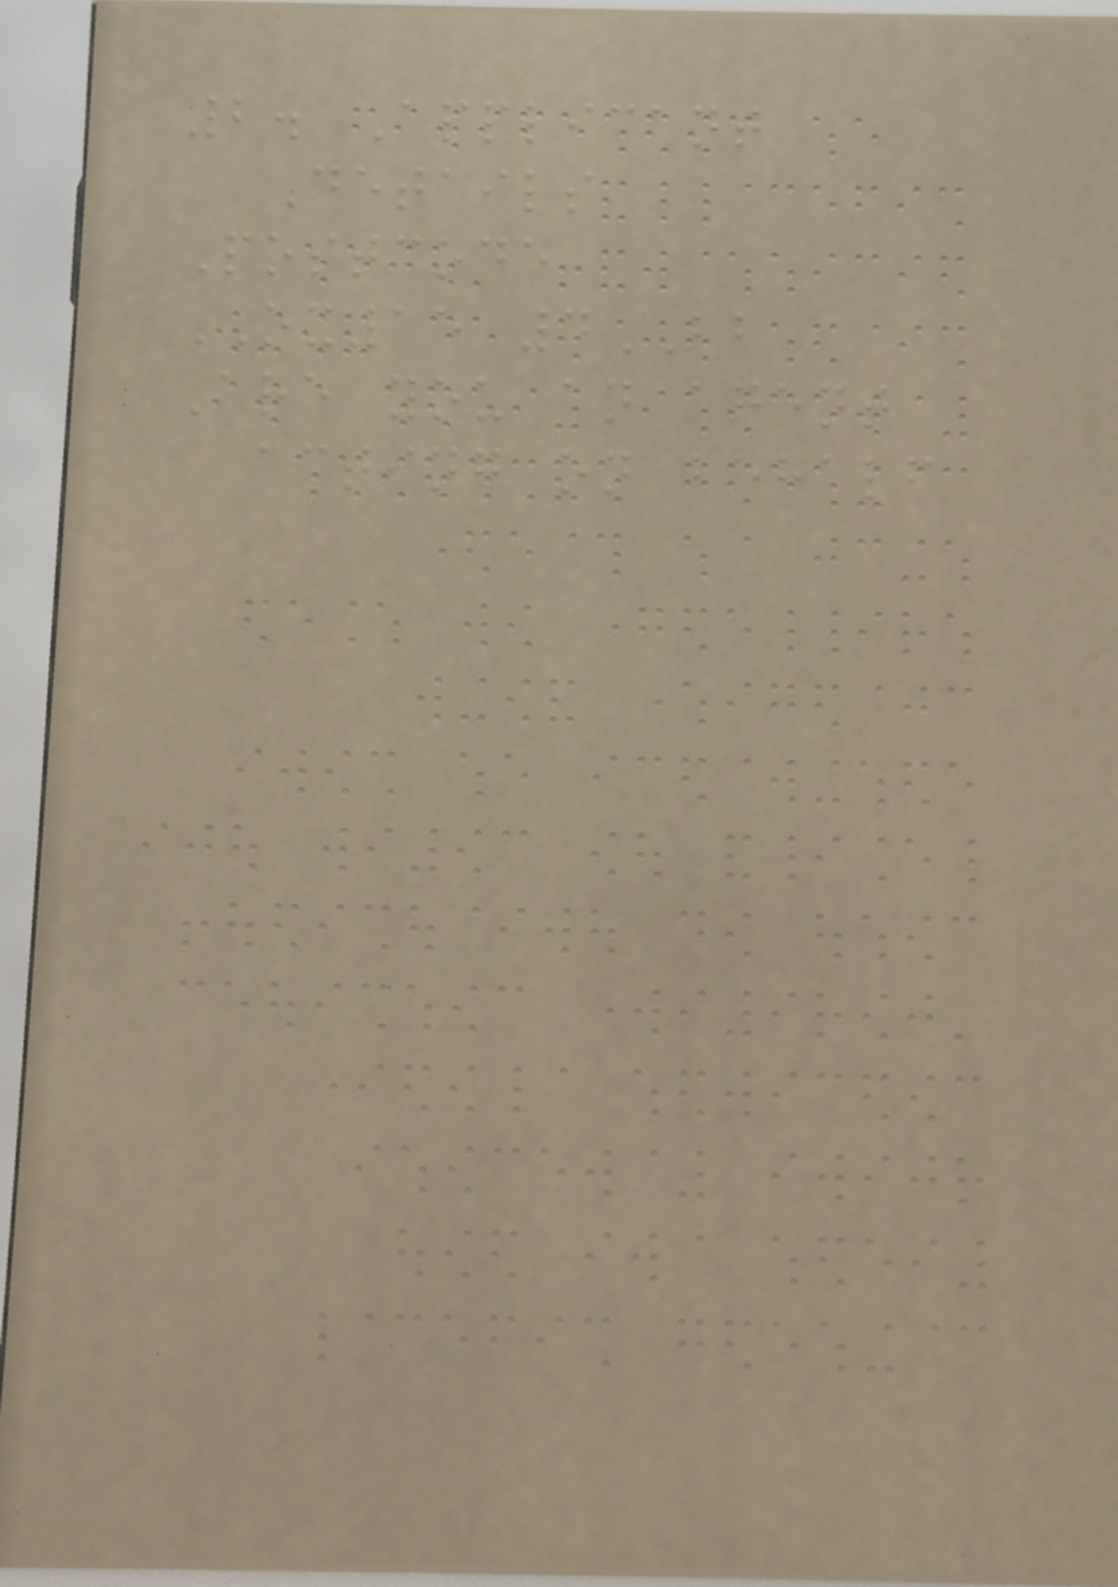2. Applicant
Details
Postcode
OX15 4BB
Are you an agent
acting on behalf
